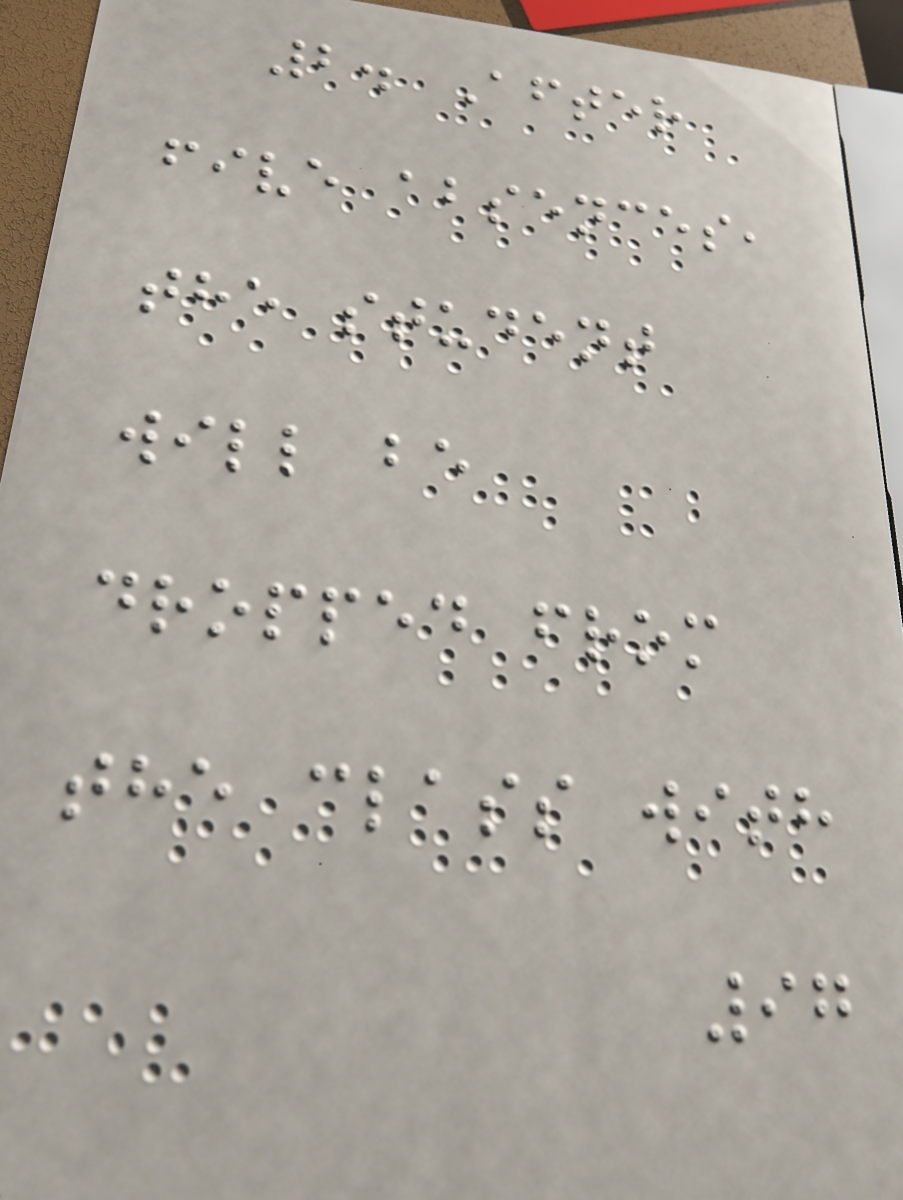2. After
five absences,
the student
will be
dropped from
the class with
97
